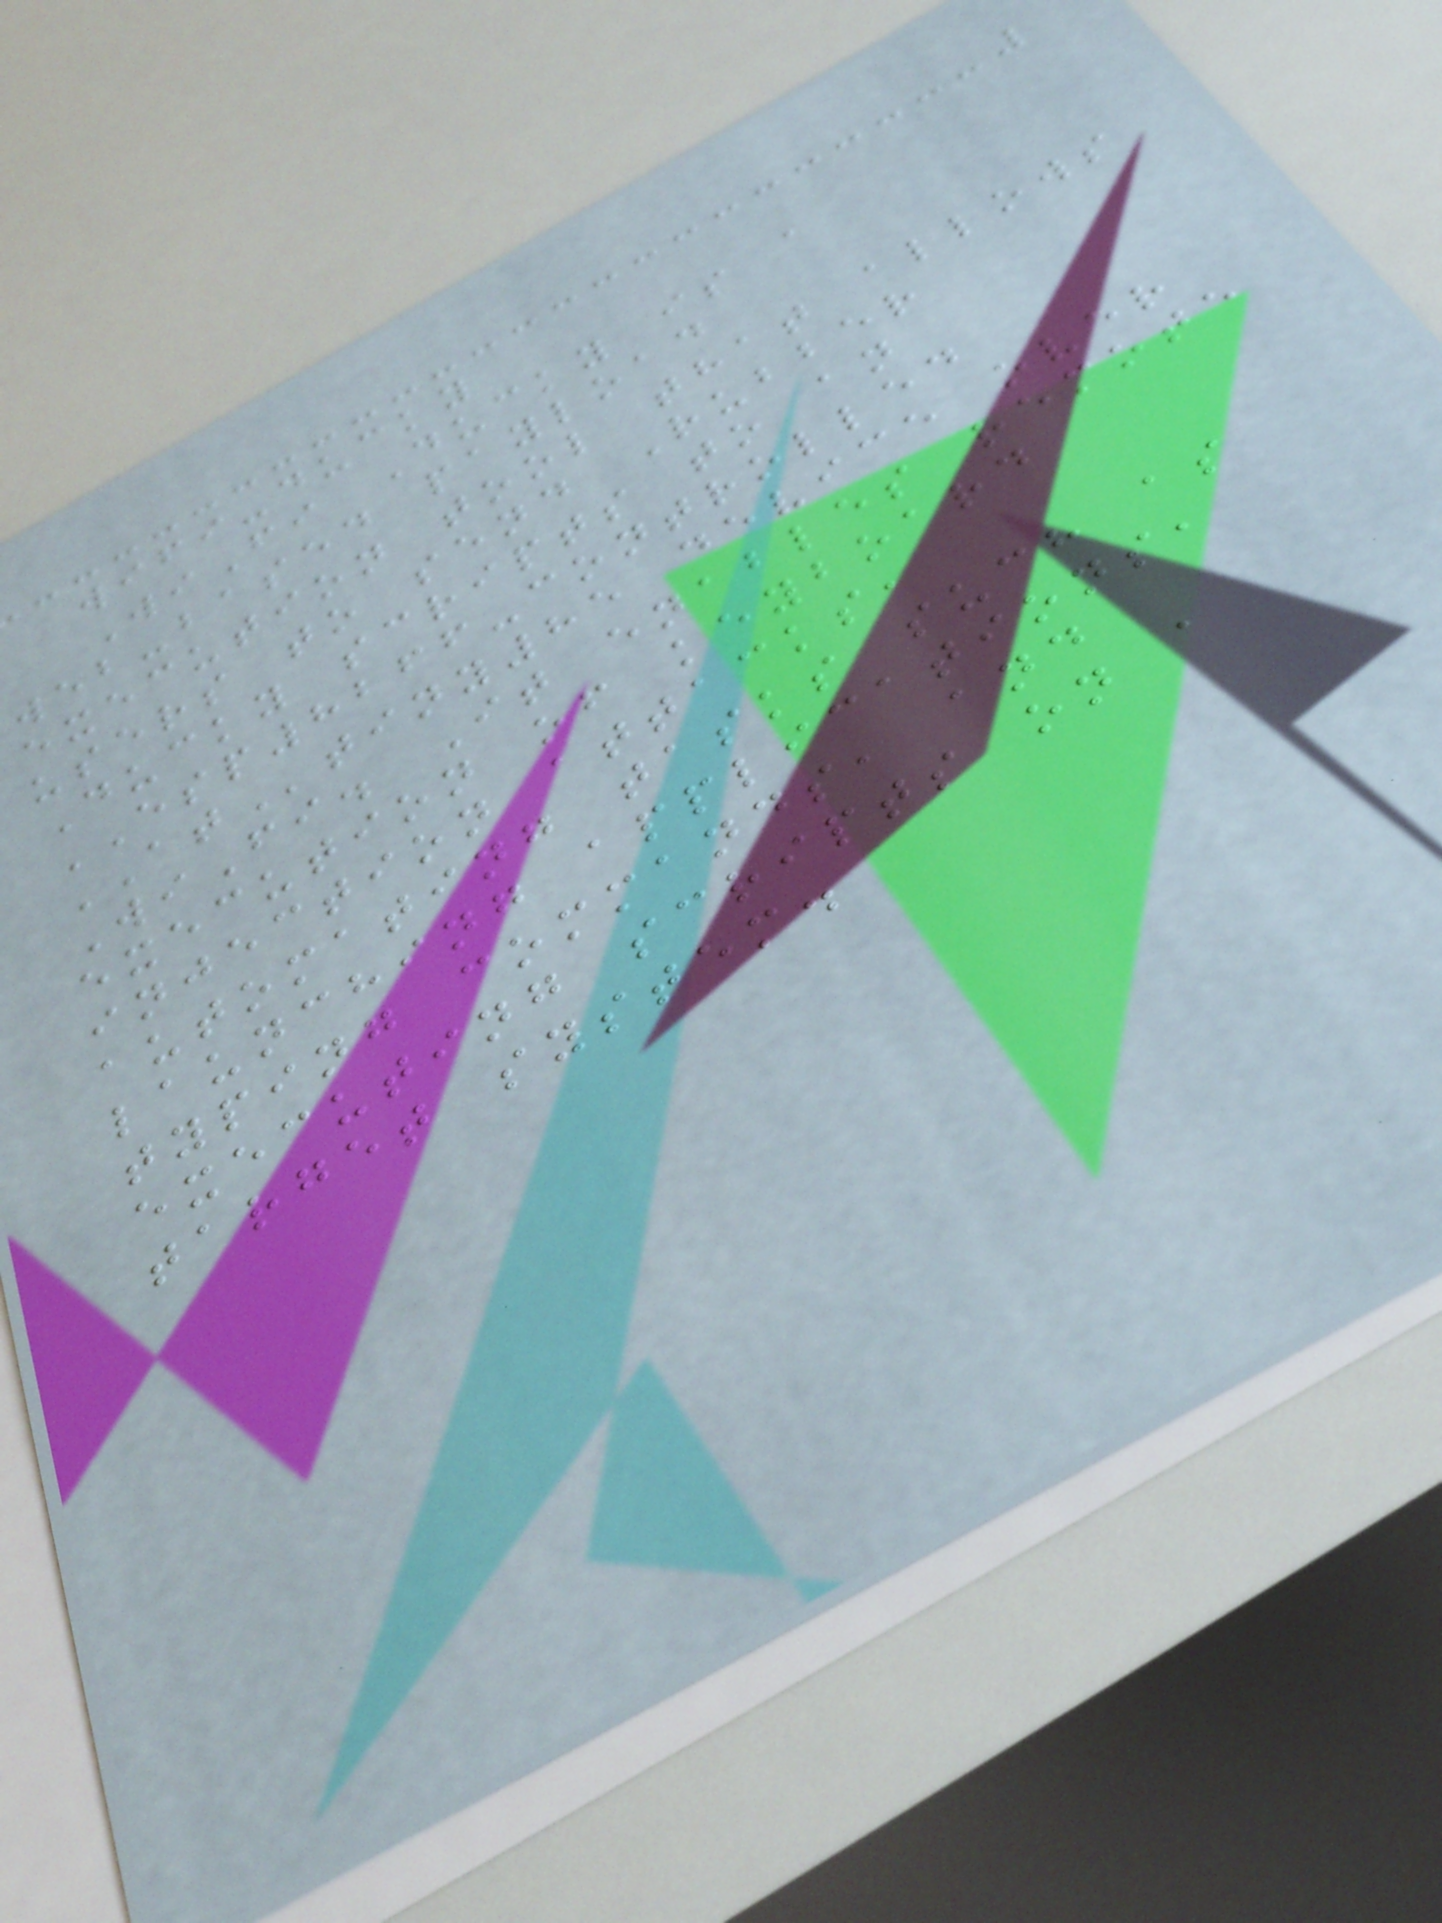wifi-ducky
WiFi Ducky is a
web-based payload
execution tool that allows
users to send Rubber
Ducky scripts to an
ESP8266-controlled
ATtiny85 device over
WiFi. It enables remote
execution of keyboard
injection attacks,
automating tasks such as
launching applications,
typing commands, and
executing scripts on a
target system.
